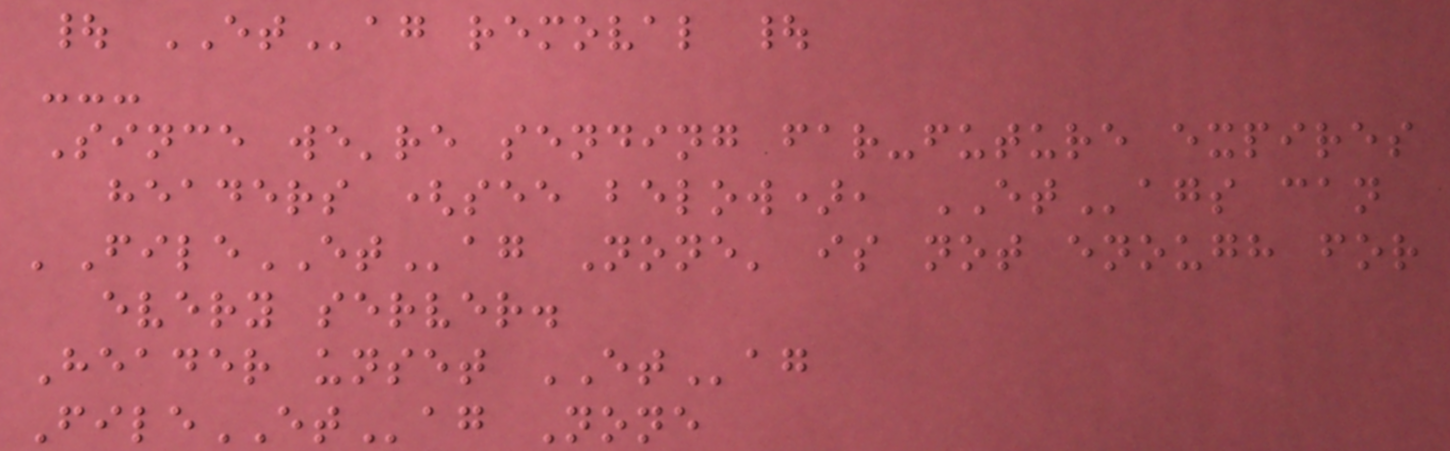| ETag removal |
---
Since we're sending far-future expires
headers (see below), ETags can
'FileETag None' is not enough for
every server.
Header unset ETag
FileETag None
